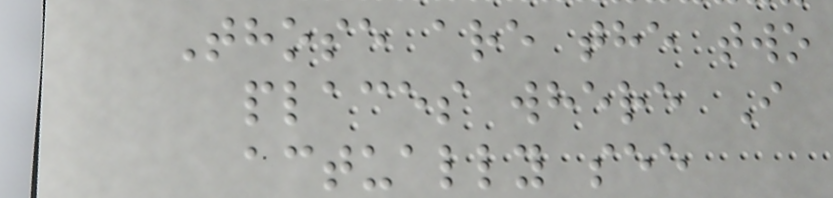Those are the two
places where I
actually see
